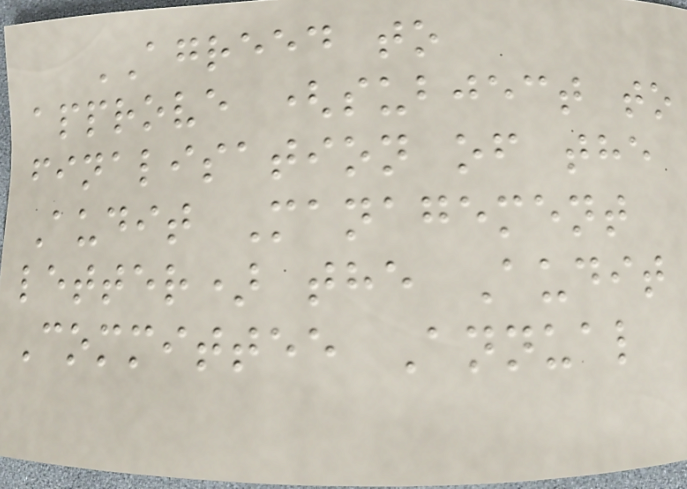AGREED to
approve (subject to
finalisation of the
Audit Management
letter) the Audit
Committee Annual
